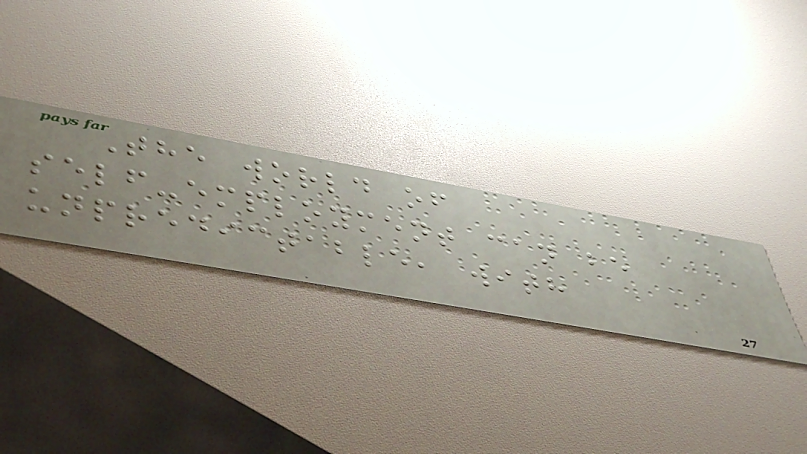The world of
self-employment can be
unpredictable, with
